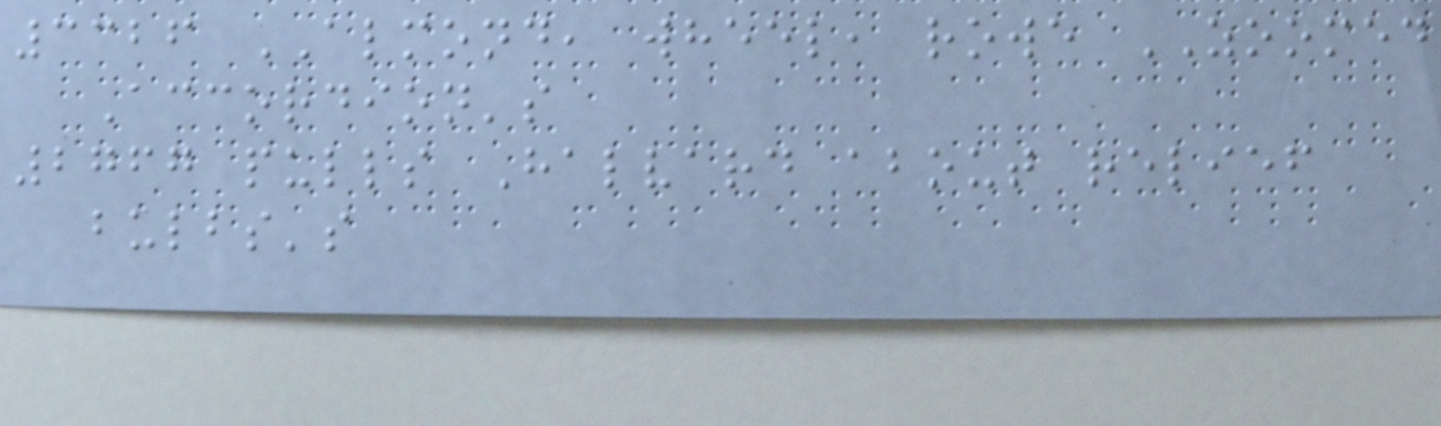3326 ALMOND, wheel, rowe ZOOMED
Accordion's
2767 pulls Halvard about relief
bulbs's
